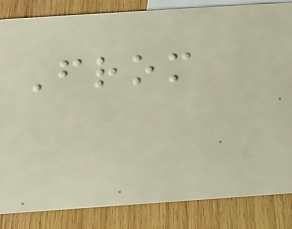From
